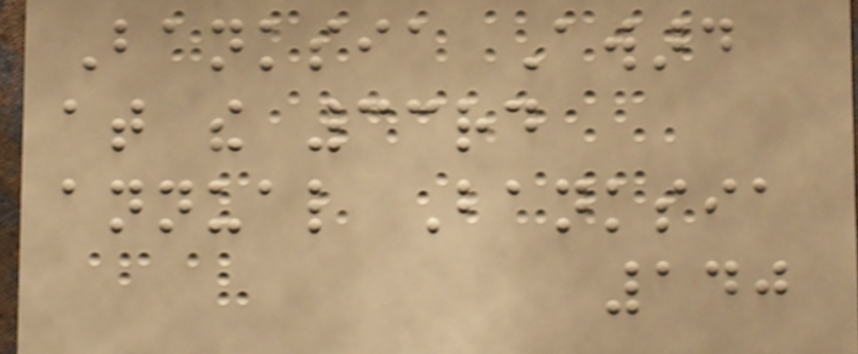Banksia Award
at the 33rd
annual Banksia
140
